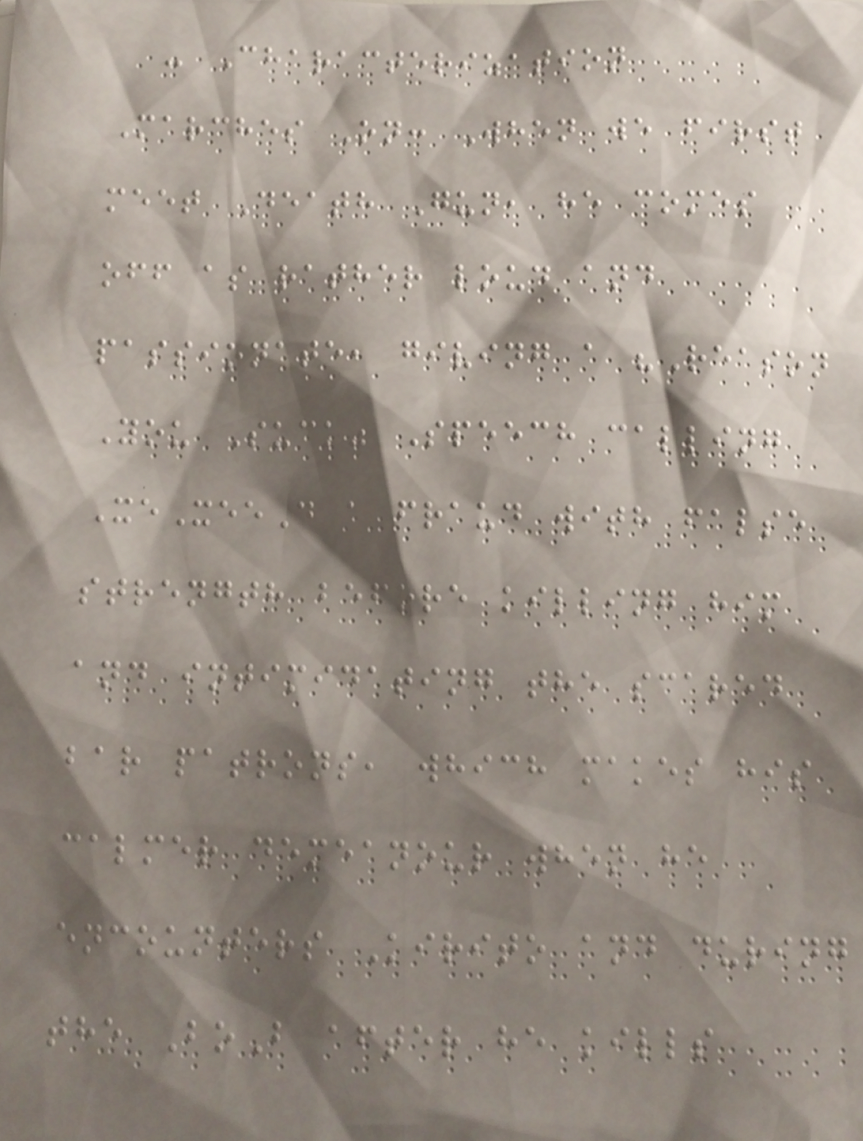- Characterization
Marches On: When we first
meet Death Gun, he comes
off as rather loud and
passionate, giving a "Reason
You Suck" Speech calling
XeXeeD a fraud with false
strength before killing him
and intimidating the scared
bar patrons, which makes his
calmer demeanour when he
encounters Kirito and during
the BoB after he kills
